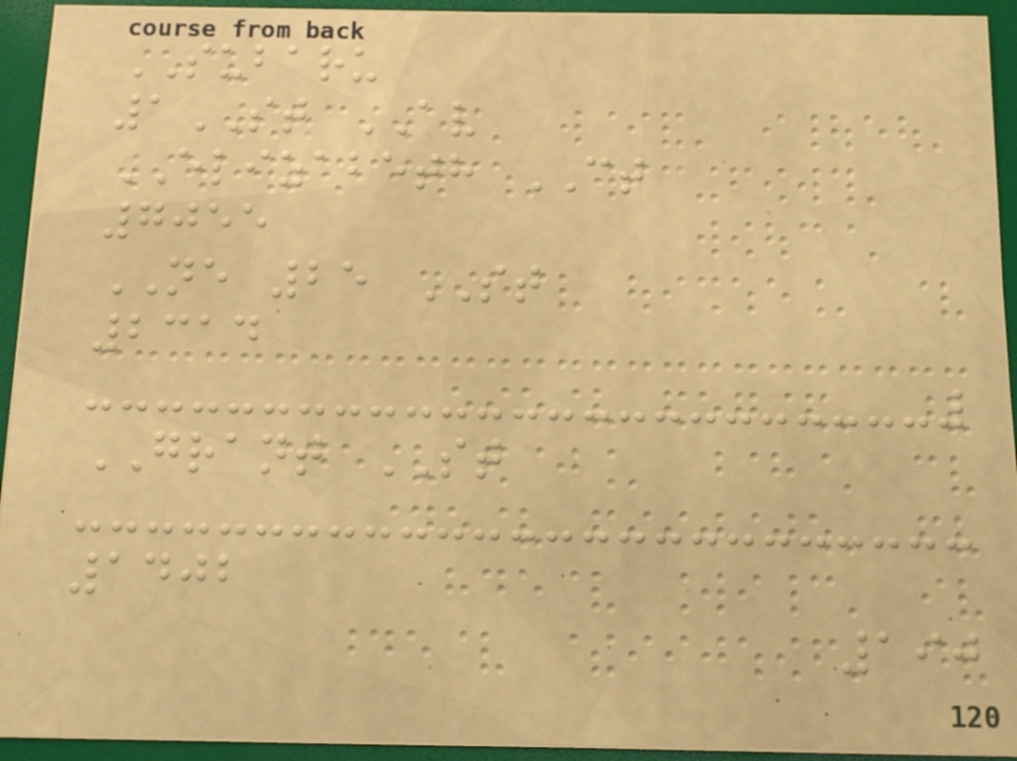SUBARU
1ST AV
ELIZABETH CT
7055
NE 25 ST
2314
GRANT ST
1402
190
